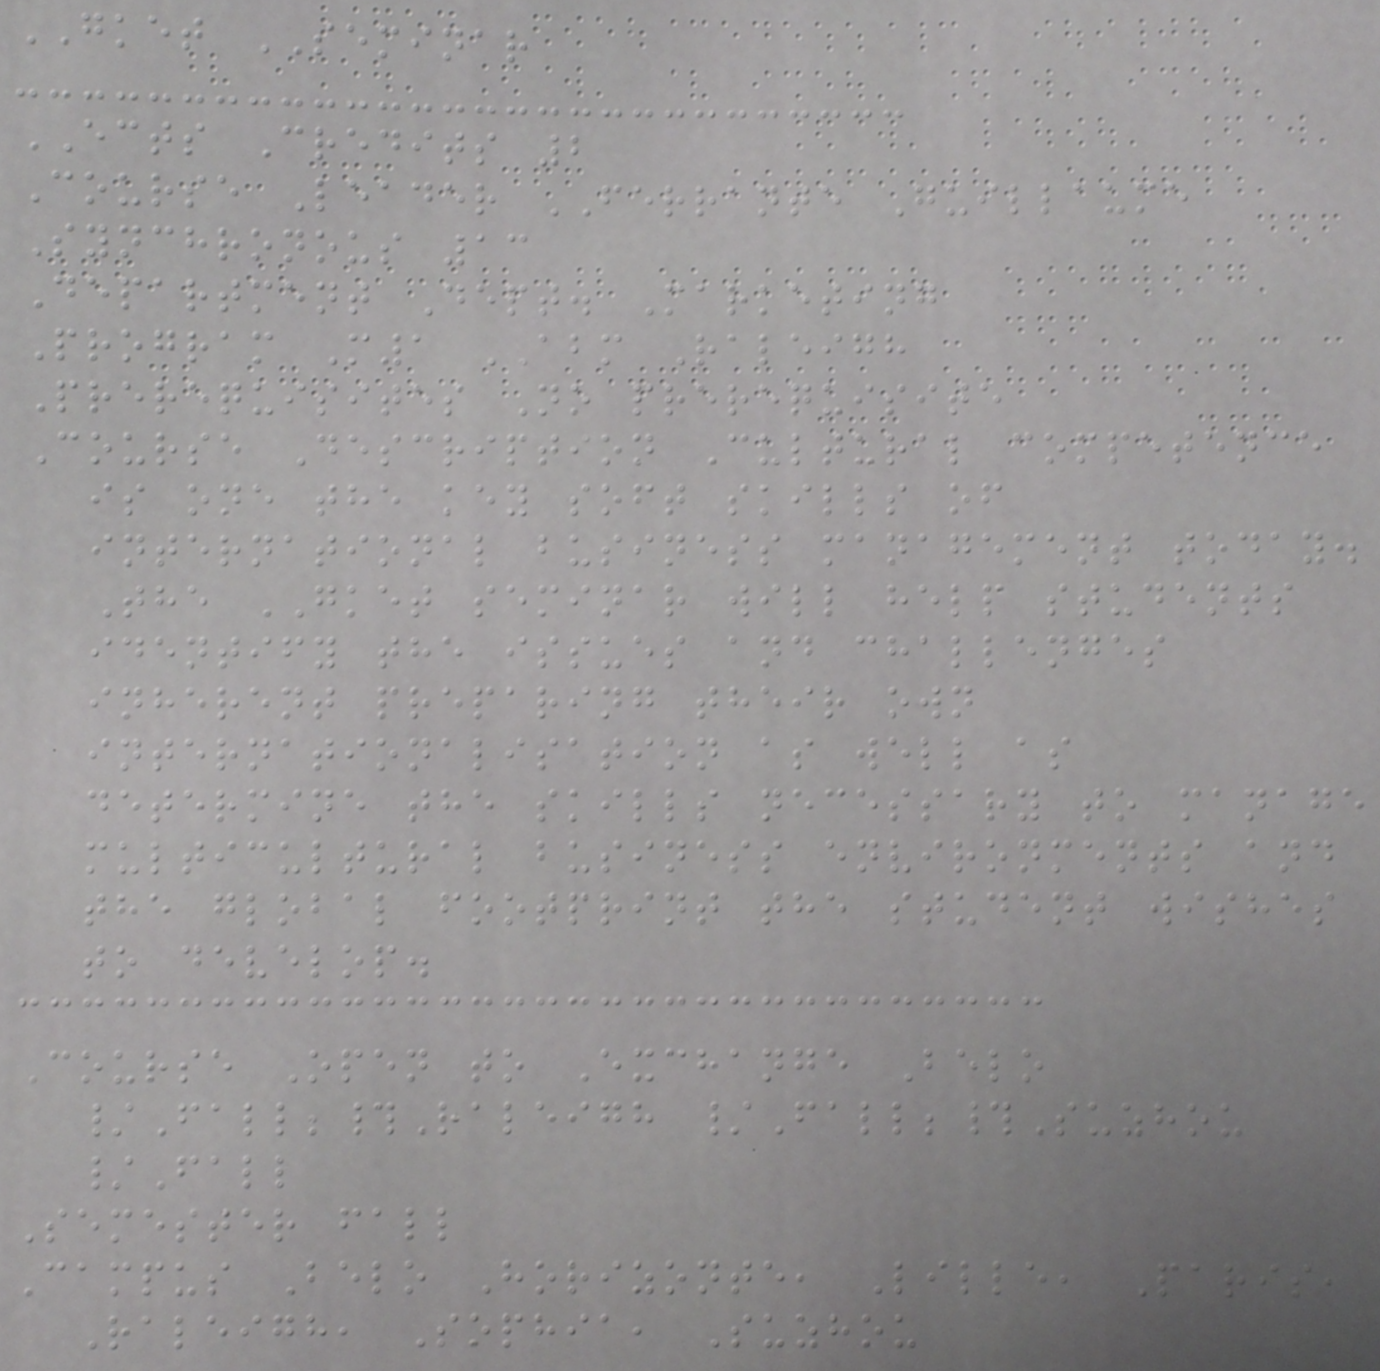GKET SEMINAR
ECTS Credits 2
Course Leader FERRANTE Guillaume
Synchronous 13
Department Dept. Marketing
Program M1 ABM Raleigh
Prerequisites No prerequisite
Course Description Cultural competence
is one the key soft skills of
international business management today.
The GKET seminar will help students
identify the issues and challenges
inherent preparing their own
internationalisation as well as
determine the skills necessary to manage
multicultural business environments and
the global footprint the student wishes
to develop.
Course Open to Exchange Belo
/Fall;#Raleigh /Fall;#Suzhou
/Fall
Semester fall
Campus Belo Horizonte, Lille, Paris,
Raleigh, Sophia, Suzhou
